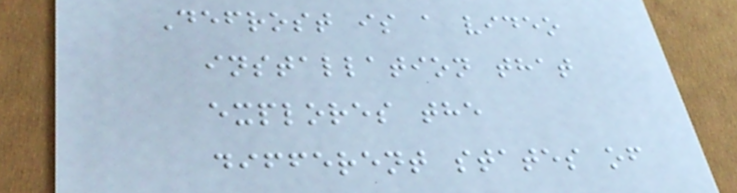Defrost is a video
installation that
explores the
different states of
